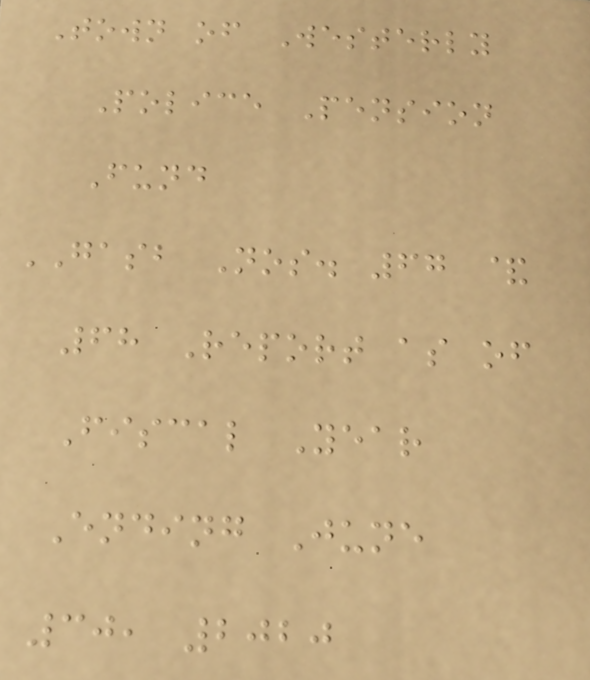Town of Westerly
Police Pension
Fund
GASB Nos. 67 &
68 Report as of
Fiscal Year
Ending June
30, 2020
